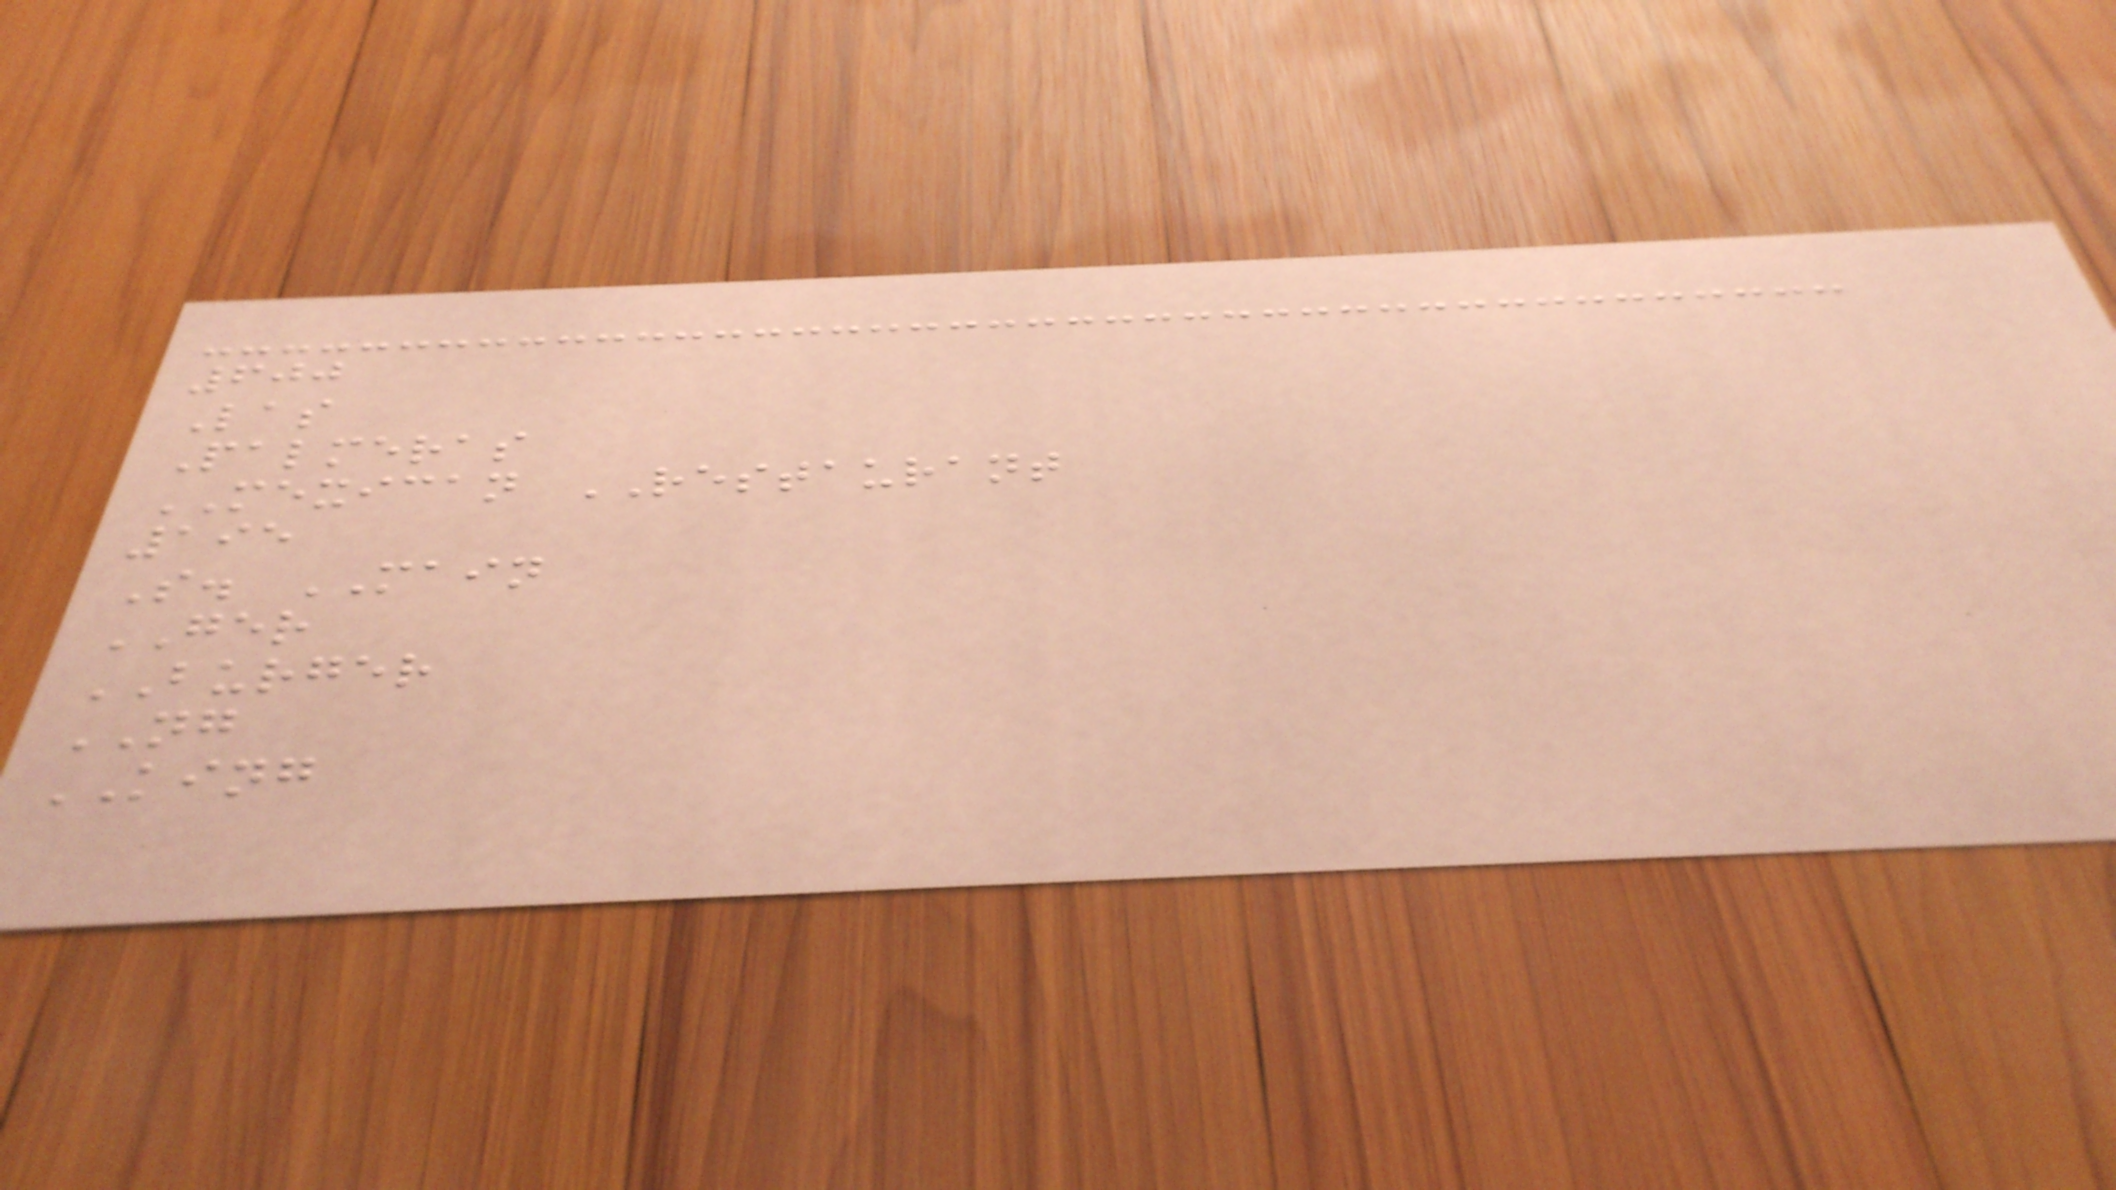600
Las
Palmeras
MEXICAN RESTAURANT
195
S. MAIN
GER
BURGER
NG
KING
